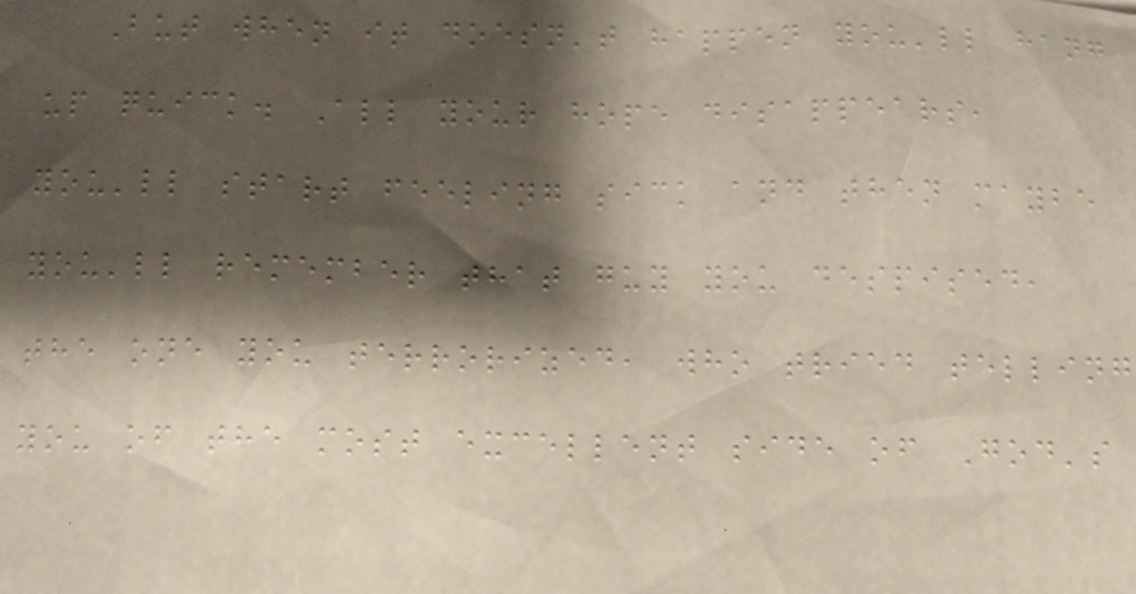But when it doesn't happen you'll hang
up quick. All your hope disappears,
you'll start feeling sick and then maybe
you'll remember that guy you despised,
the one you terrorized, who tried telling
you of the most excellent side of God's
